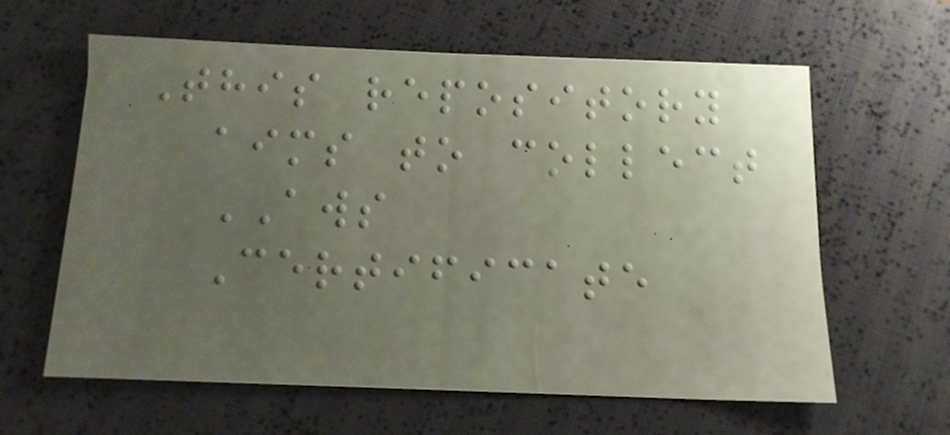This repository
aims to collect
AWS
Certificate
